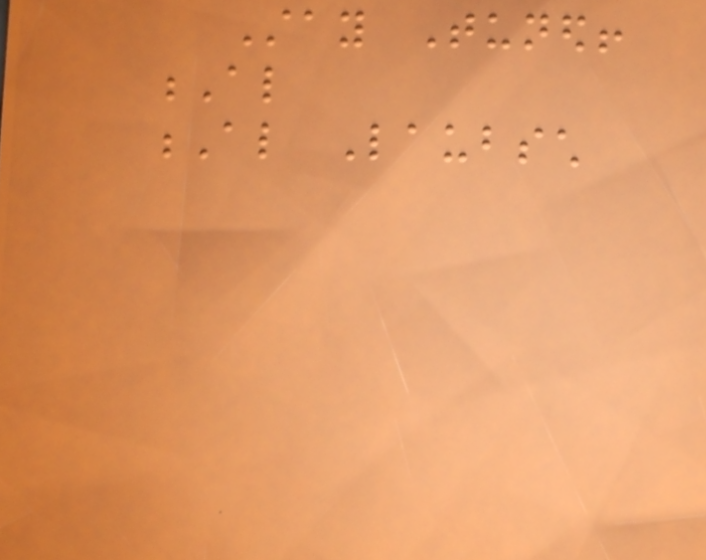Stay Tuned!
Al
Al Laubsch
